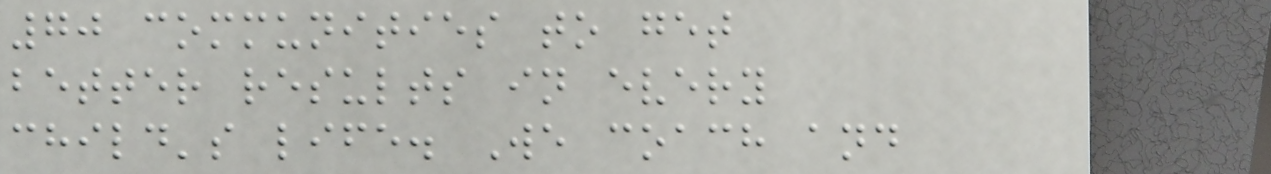70 communities to get
better results in every
child's life. We coach and
